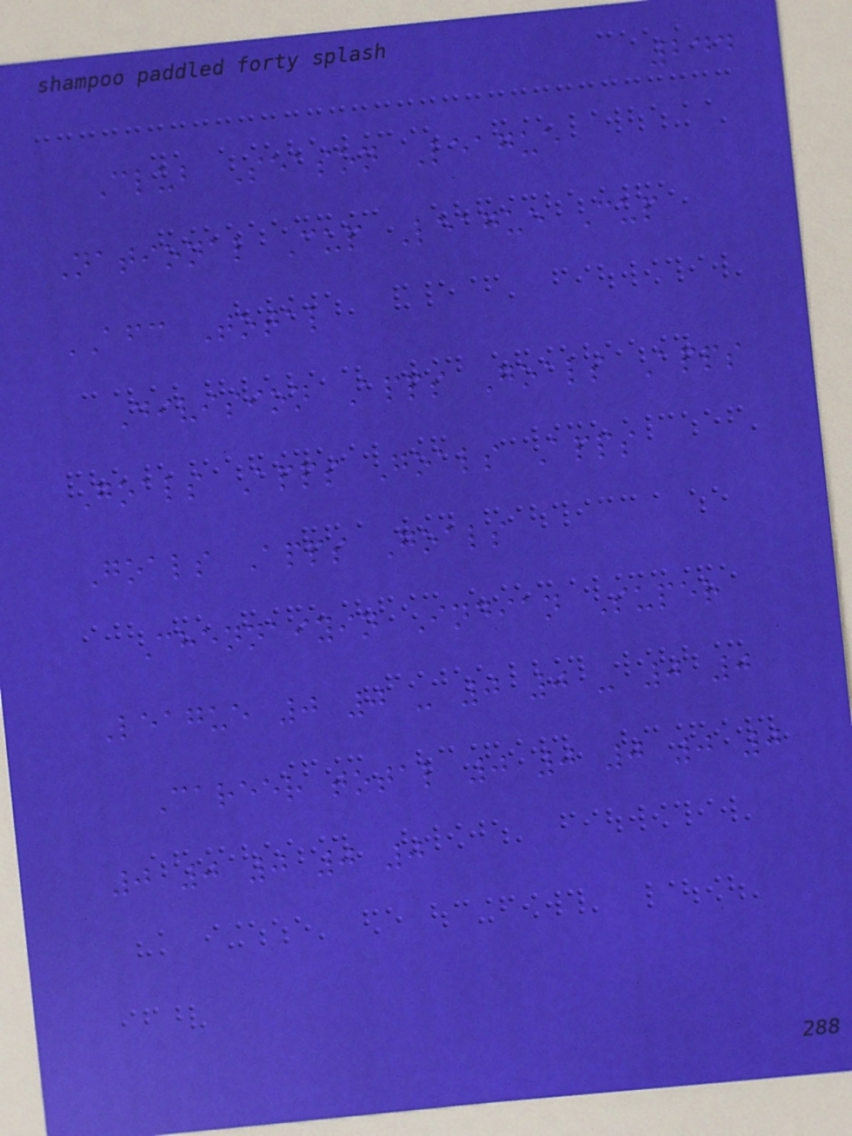244
Club Season League
National Cup League Cup
AFC Total
Division Apps Goals Apps
Goals Apps Goals Apps
Goals Apps Goals
Chennaiyin Indian Super
League 0 0 - 0 0 - 0 0
Career total 0 0 0 0 0
0 0 0 0 0
